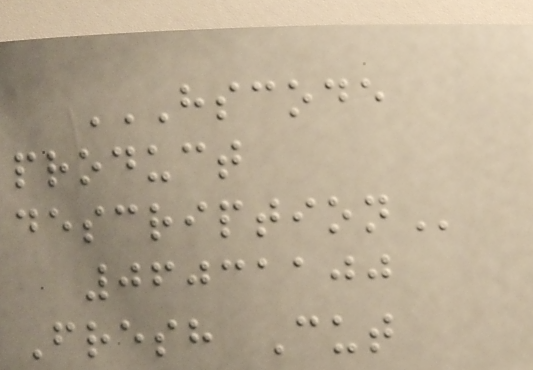HSCODE
PRODUCT
DESCRIPTION
06031100
Fresh Cut
